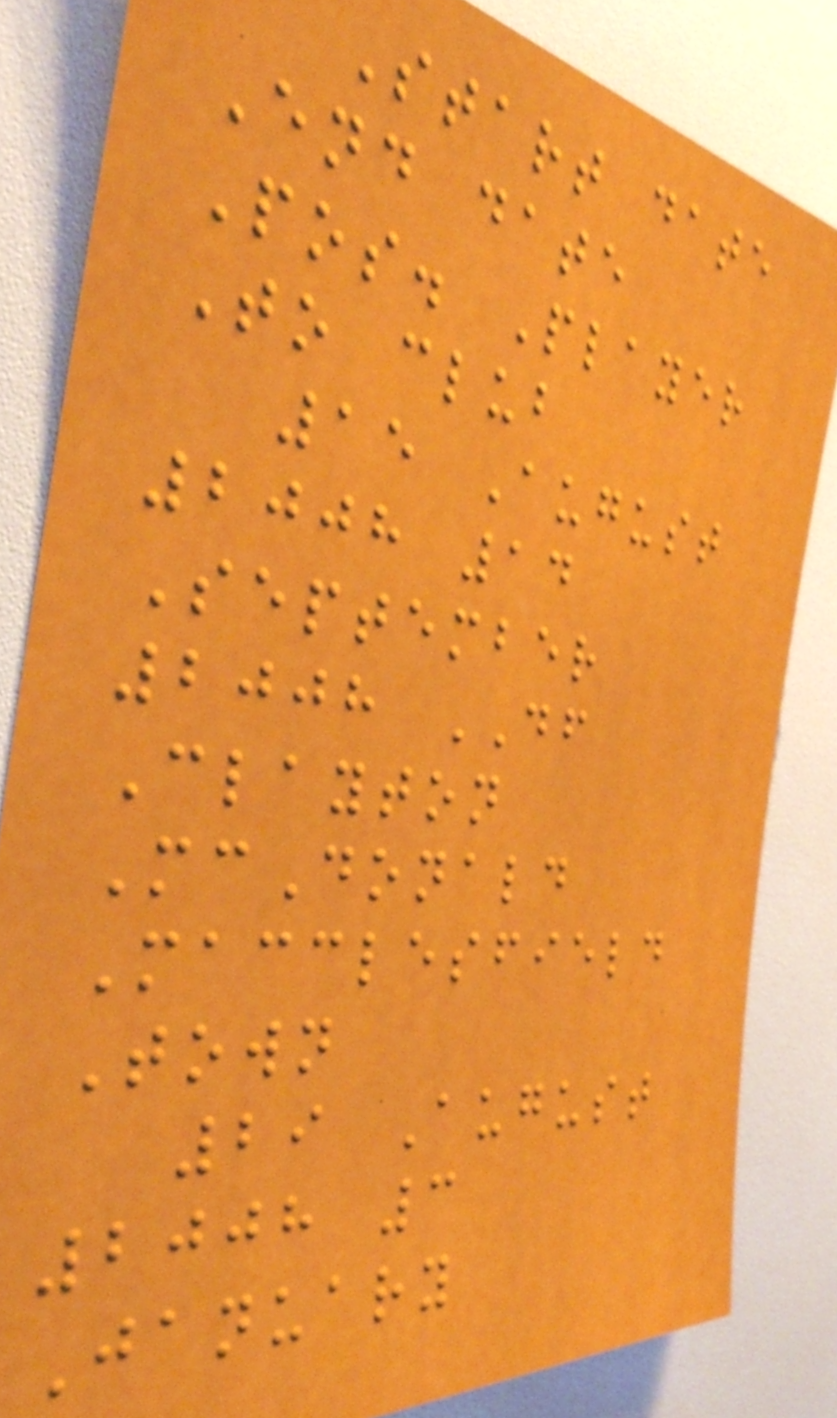Start date
End date
Pos. Player
To club
15 August
2008 14
September
2008 DF
Clayton
McDonald
Macclesfield
Town
29 August
2008 3
January
